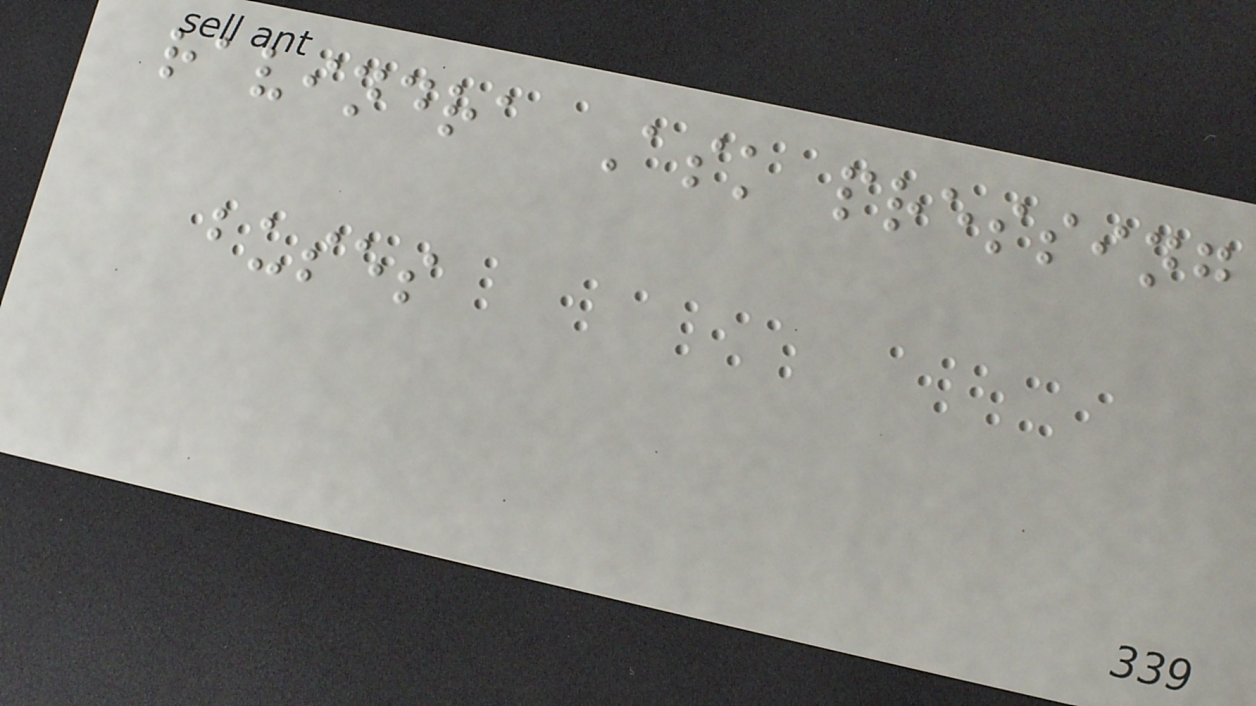ravindra Ask pressing
buses
